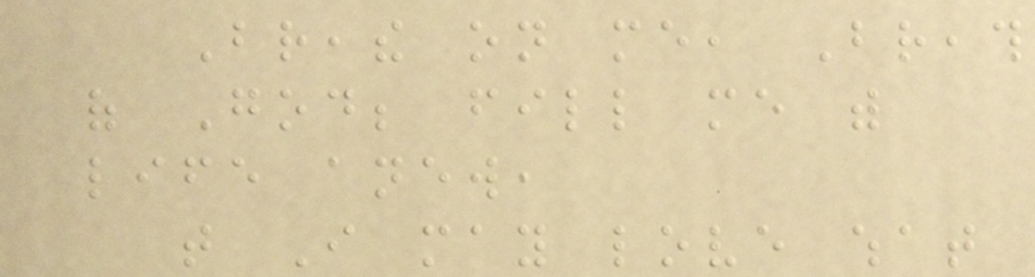Breathe on me, Breath
of God; fill me with
life anew,
that I may love what
